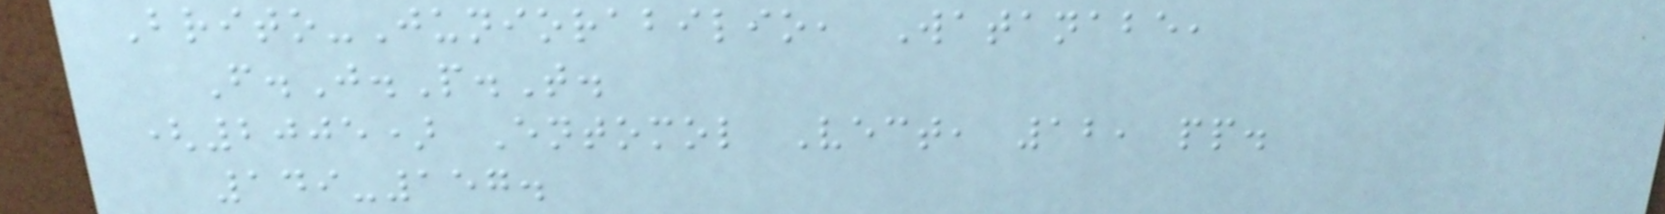Brito-Juniorabilio, Watanabe,
F.J.P.T.
(2005) Entomol Vect, 12, pp.
149-157.
